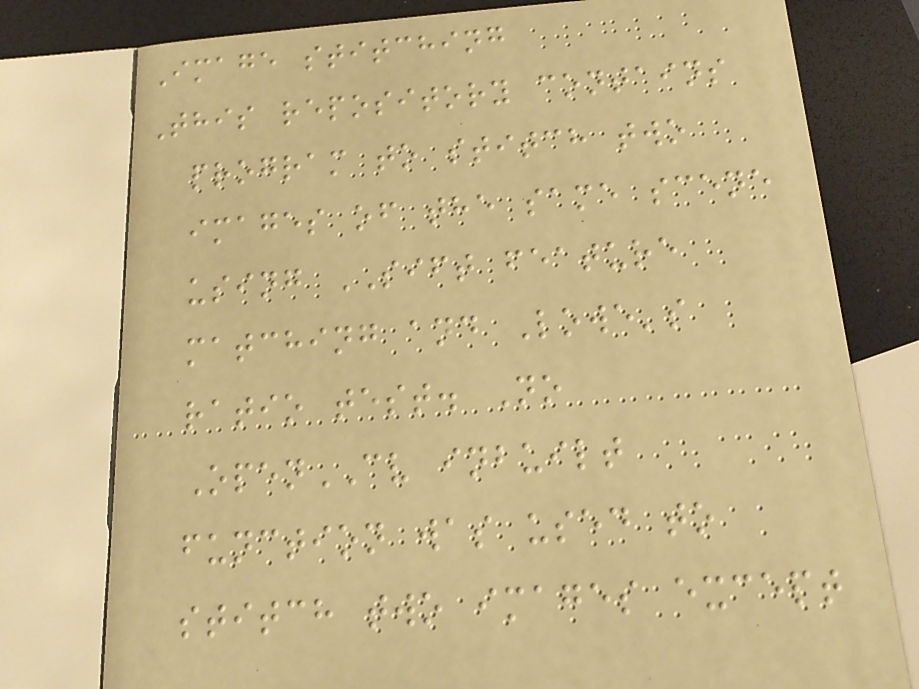Image stitching
This repository contains
program to stitch two
images of the same scene
using SIFT feature
matching and Lowe's
ratio test. No
OpenCV inbuilt
function was used to
stitch two images except
